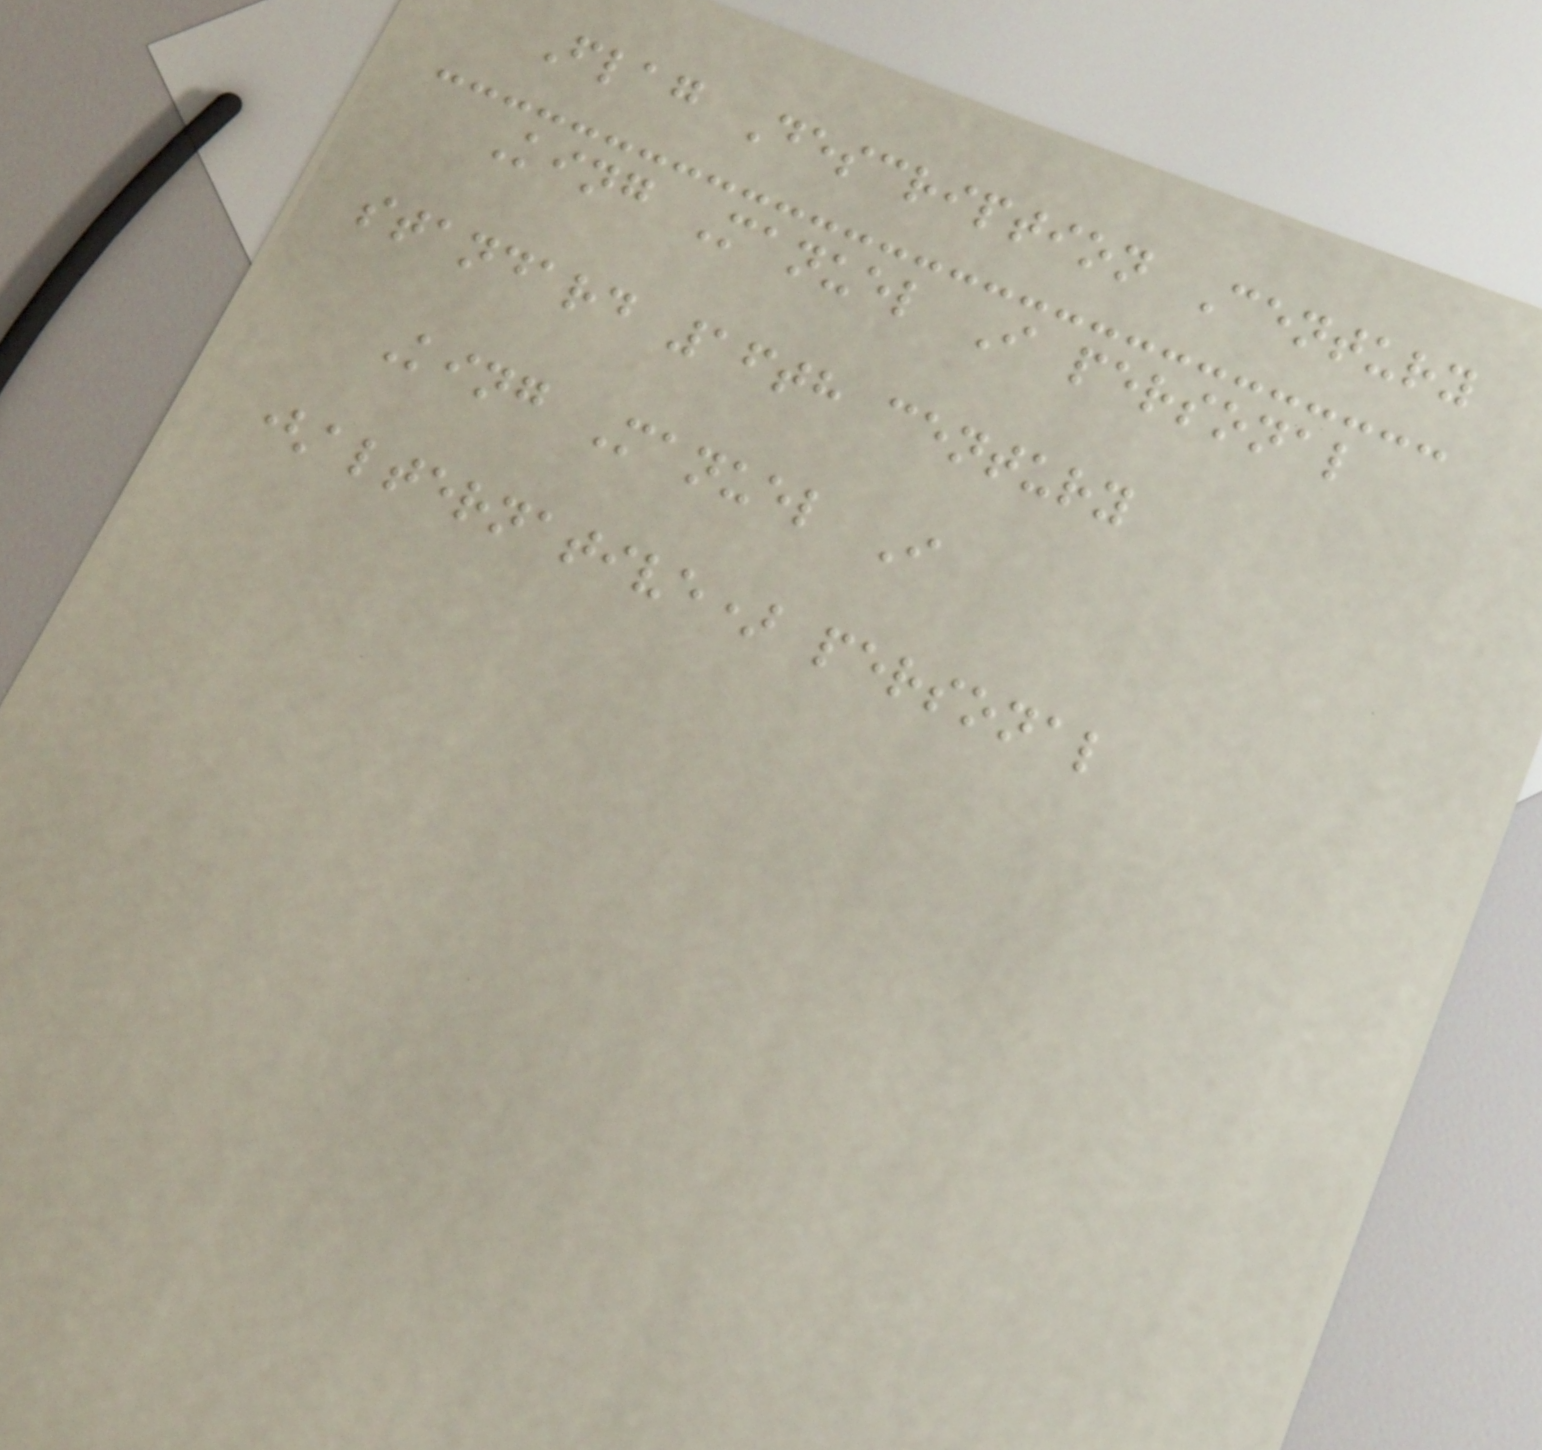Flag Description Century
King Manuel I personal
standard 16th century
King Manuel I
(alternative) personal
